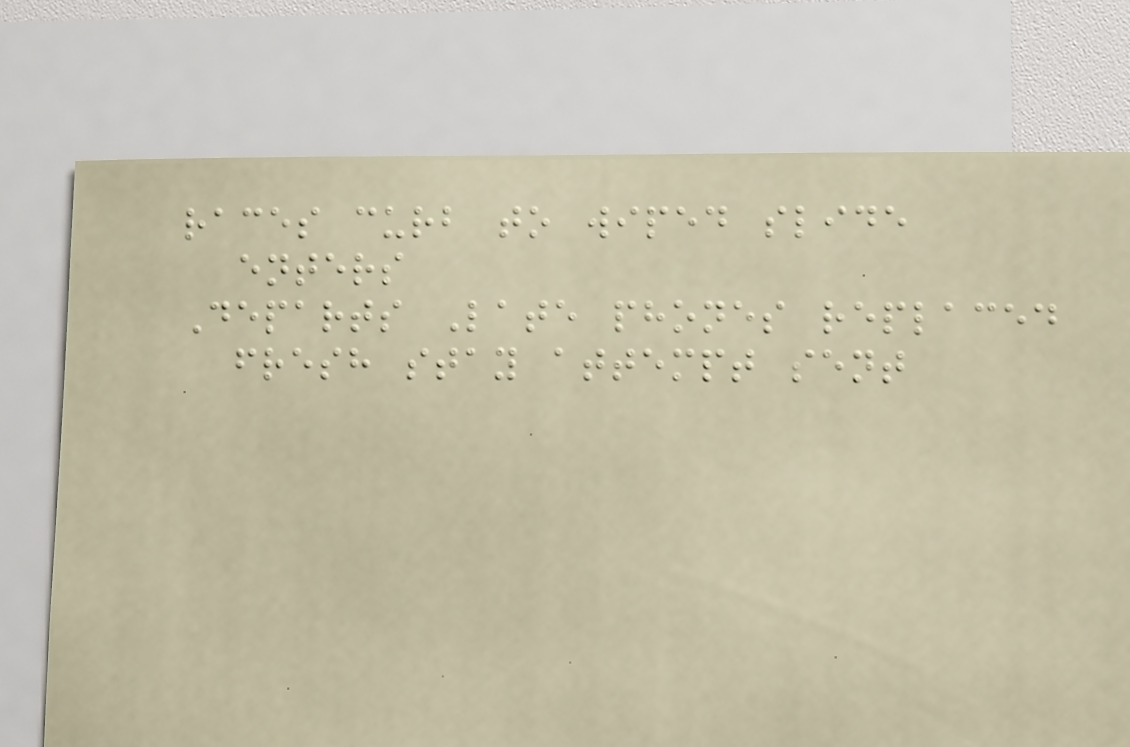races curb to wiped slide
enters
Departs Late phones replaced
fresh stay attempt sent
